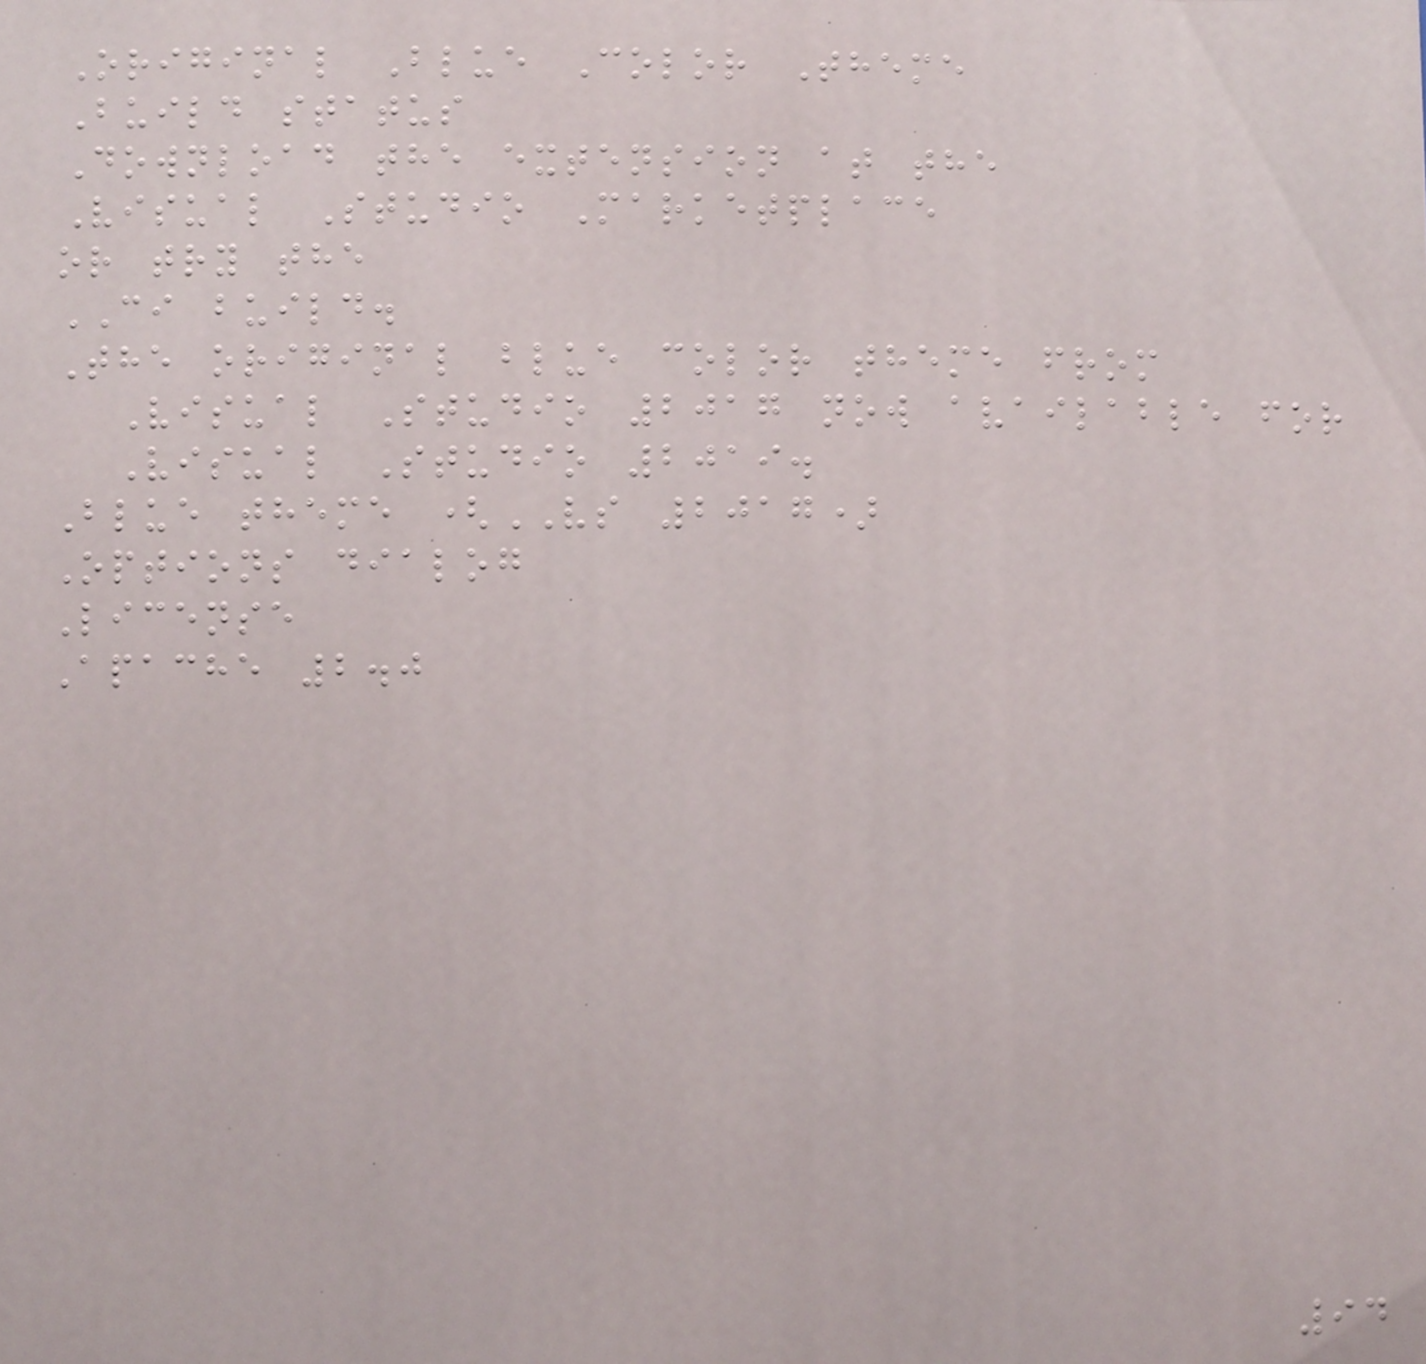Original Blue Color Theme
Build status
Download the extension at the
Visual Studio Marketplace
or try the
CI build.
The original blue color theme from
Visual Studio 2017 now available for
Visual Studio 2019.
Blue theme (VS 2017)
Options dialog
License
Apache 2.0
94
